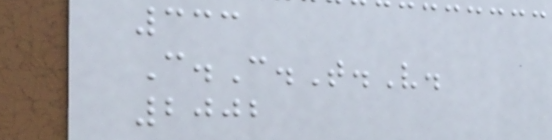333
C.C.T.V.
2002
